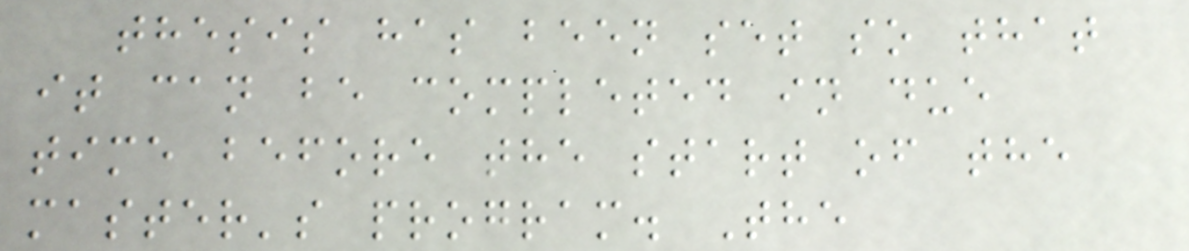thesis has been set so that
it can be completed in due
time before the start of the
master's program. The
